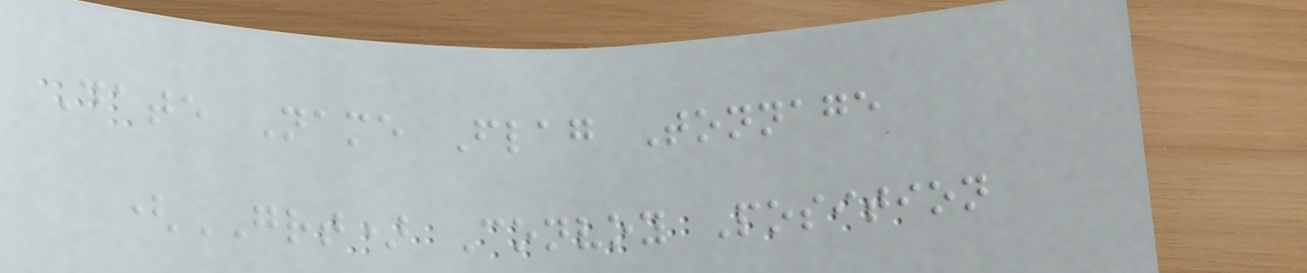Date Name Flag Tonnage
(GRT) Convoy Position
